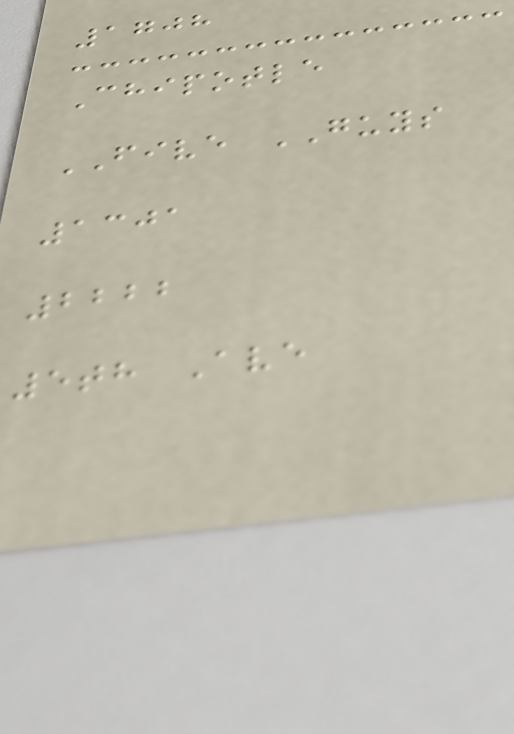1708
Chipotle
FIVE GUYS
1301
2222
5th Ave
